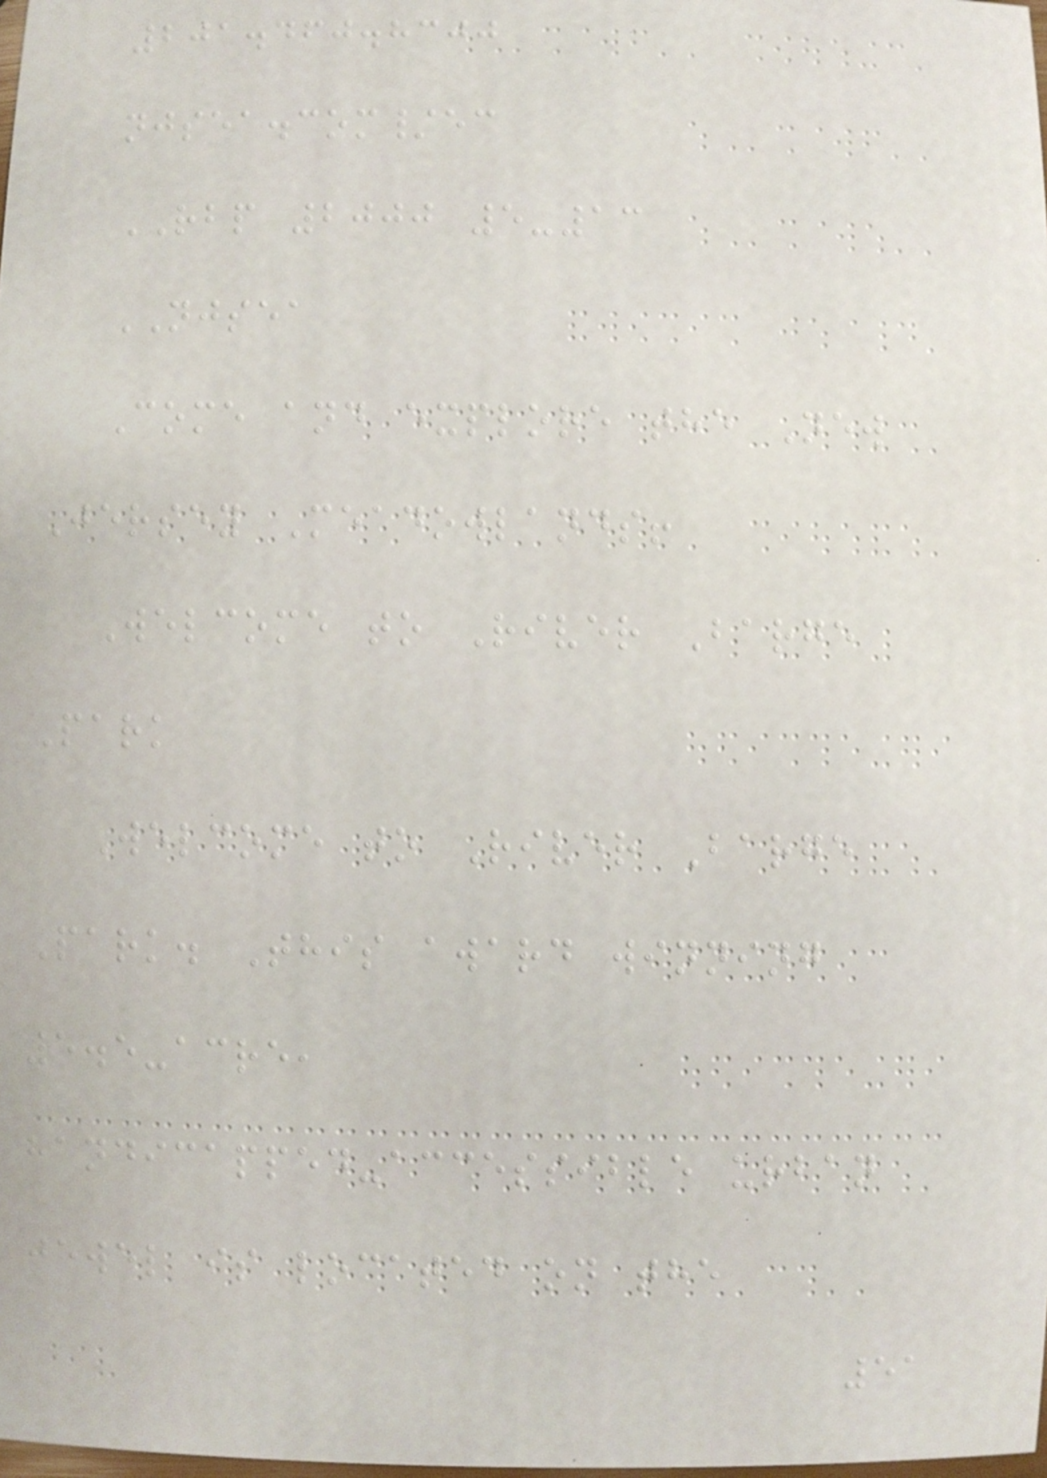201.460.8300
njsea.com/ec
RBP 2000 5-13
NJSEA
Come and explore the New
Jersey Meadowlands!
Welcome to River Barge
Park
Welcome to River Barge
Park. This award winning
5.5-acre,
handicapped-accessible urban
jewel is located on the
51
